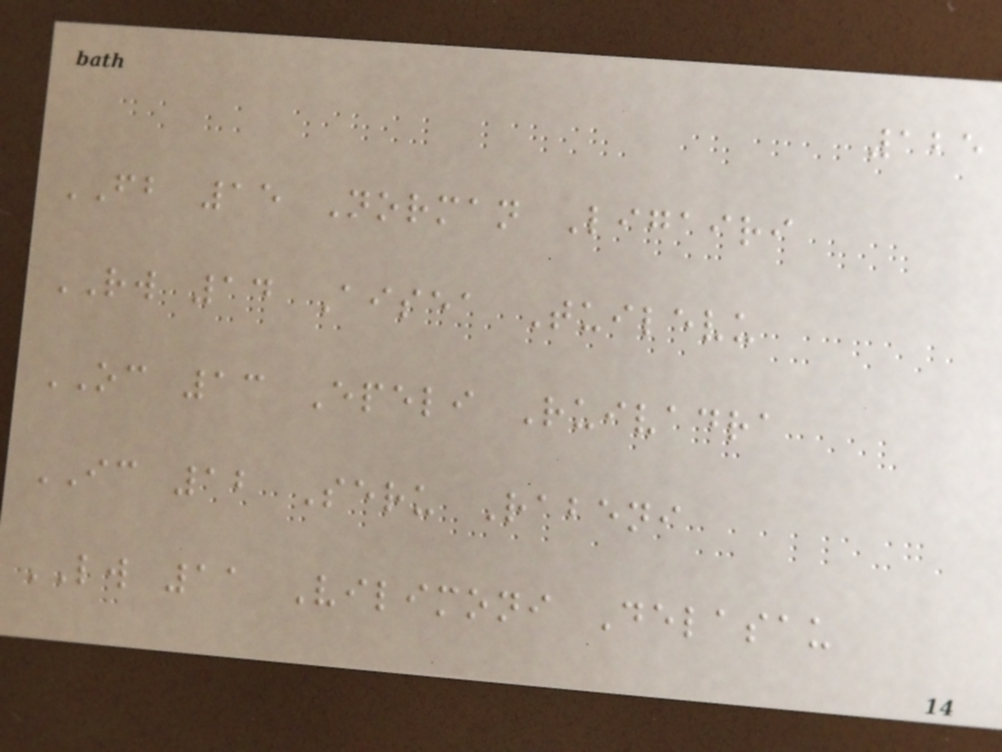125
FB 15 Norman Ligairi
RW 14 Aisea Tuilevu
OC 13 Epeli Ruivadra
IC 12 Seru Rabeni
LW 11 Vilimoni Delasau
